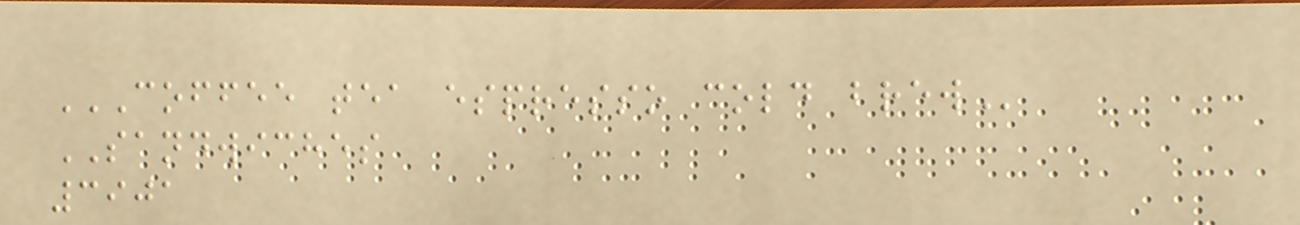COFFEE TEA ESPRESSO COLD BREW
SANDWICHES
3901
